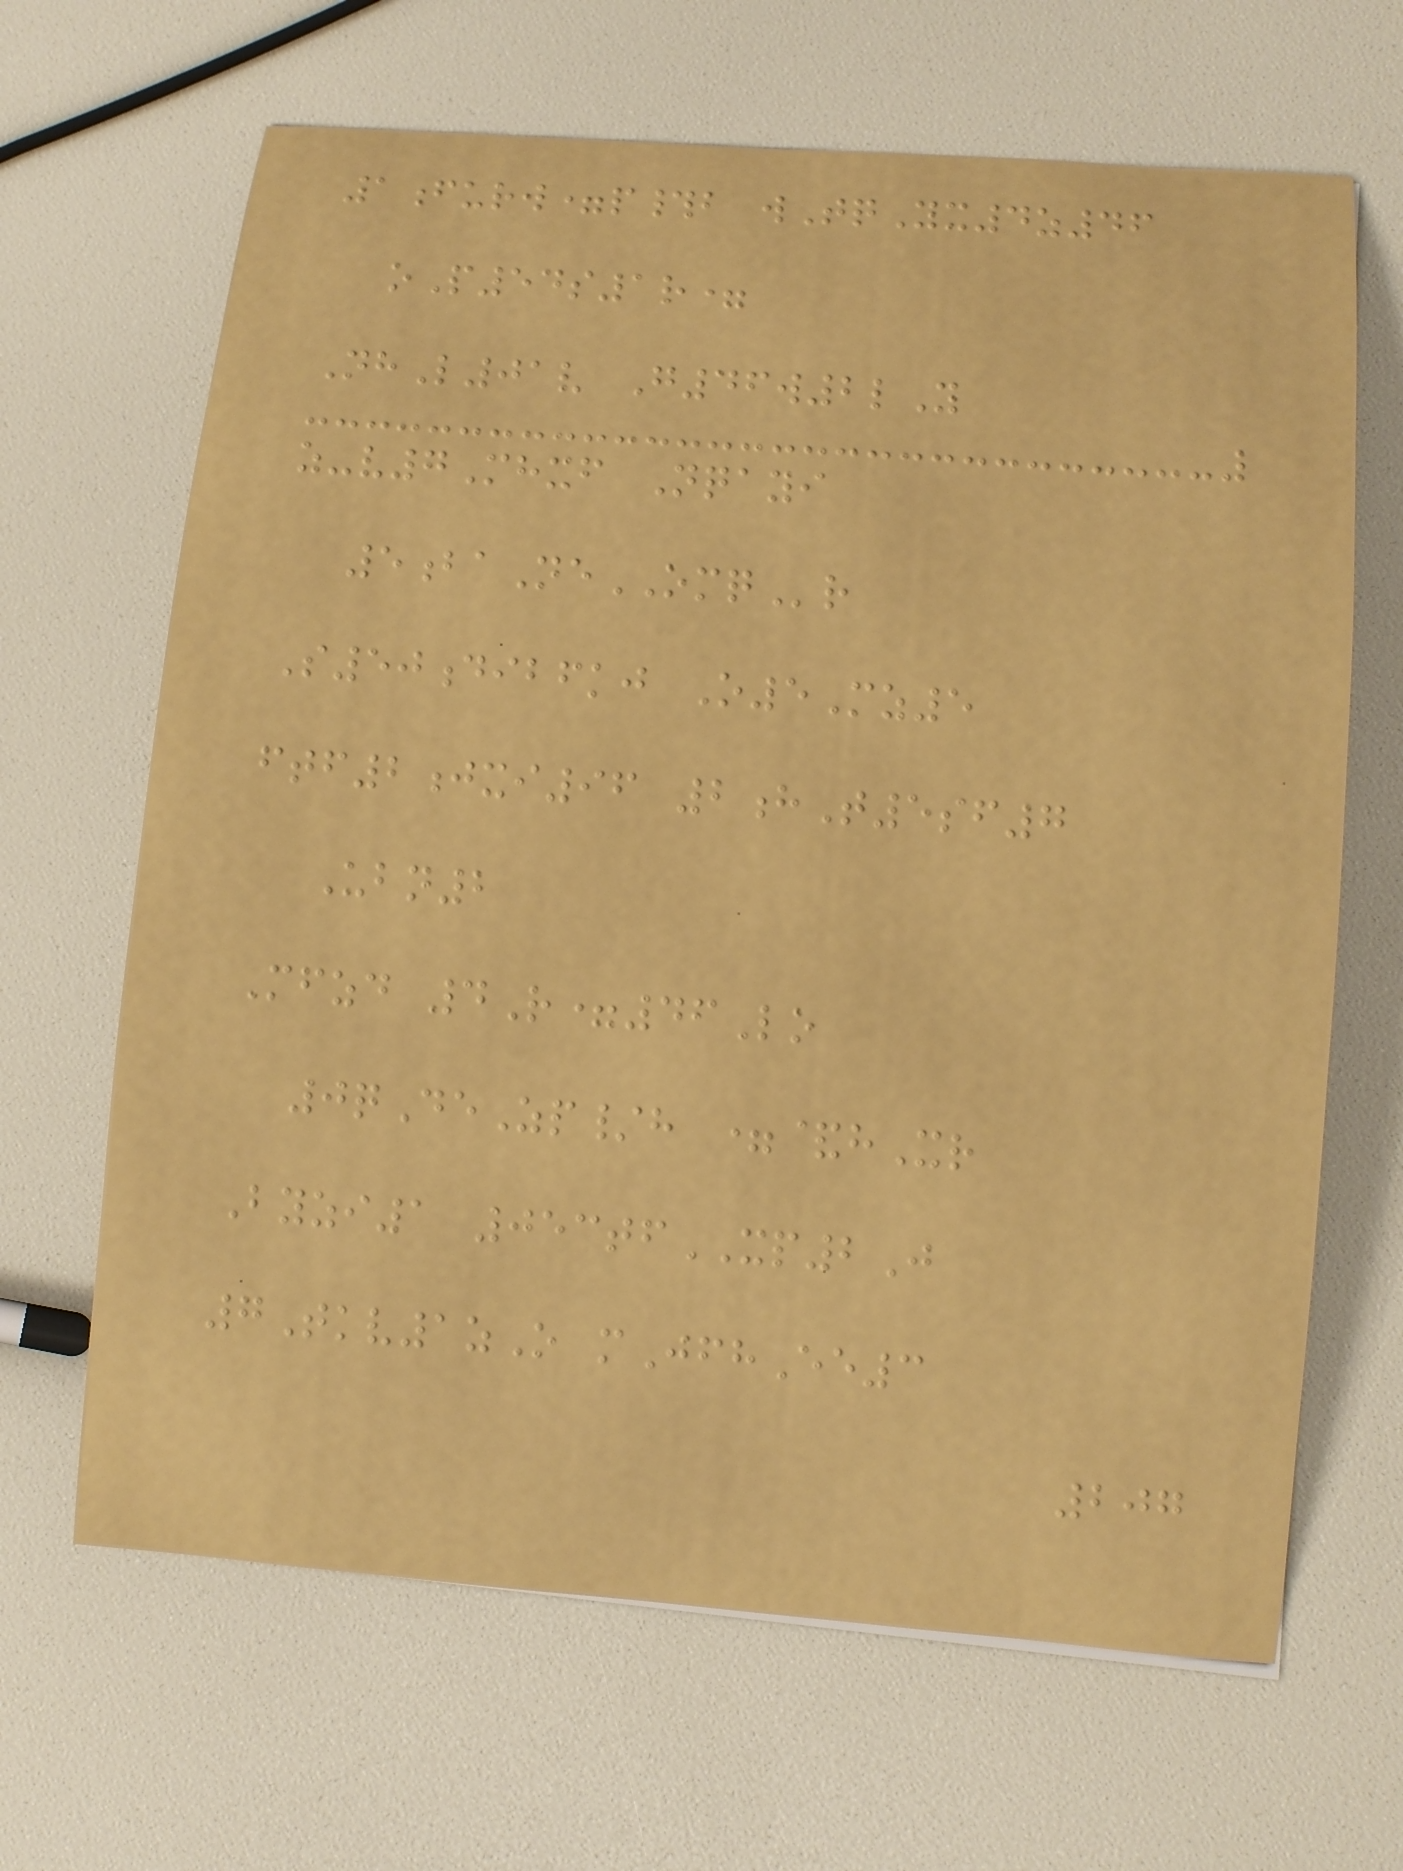1furw=p#b wTqYx4z46
oP54s1r=
NhL01v G46w2lY
z-v7Mhxf Nqayi
5baNeOMQr
S50dibfkj O5Mz5
ftf2jxi96 2hT5sf7
Ubn2
Mfzd 4R=46Lo
0qDeZp/h =&hXr
Byzi1 053tfXP2J
7Tkv1zO mJfhEe3
207
